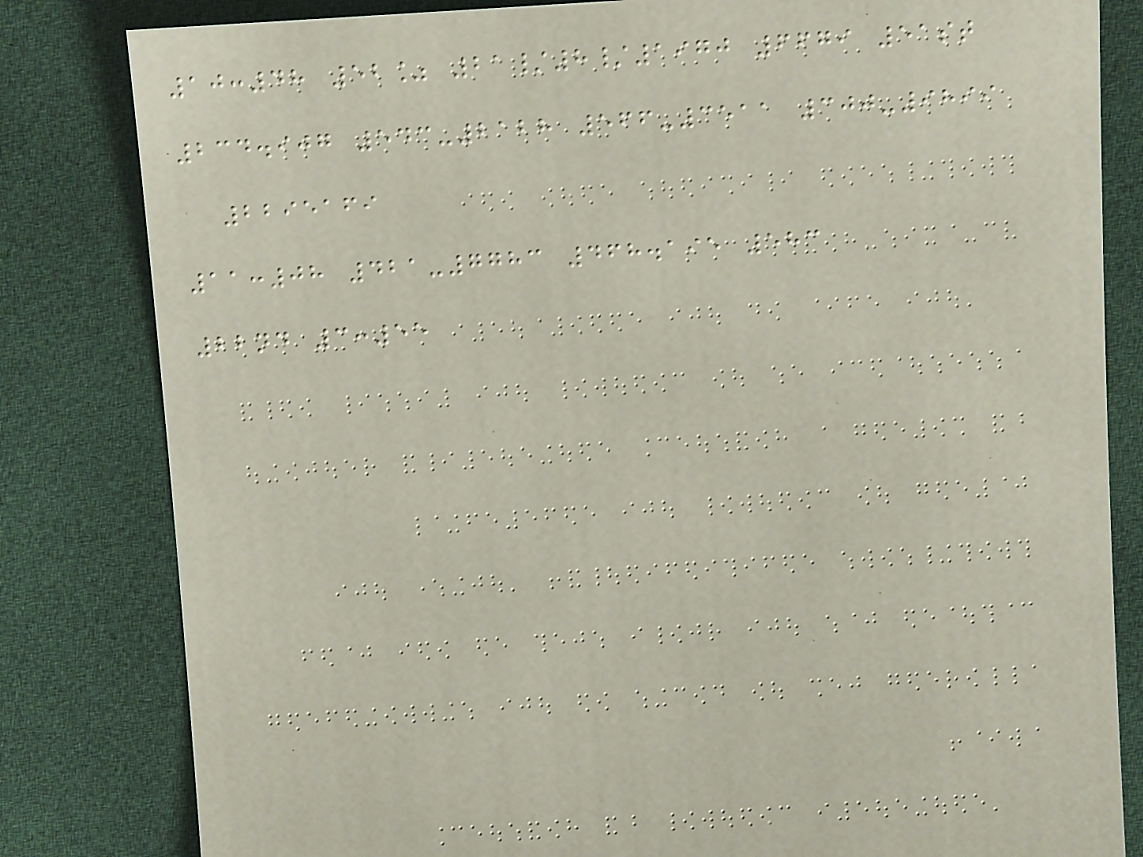10:48 52% 21/8/1970 6679 51st
234.907 543-2128 566-3511 300-9899
2295169
11:08 421-7783 468.195 583
22nd 3:55
